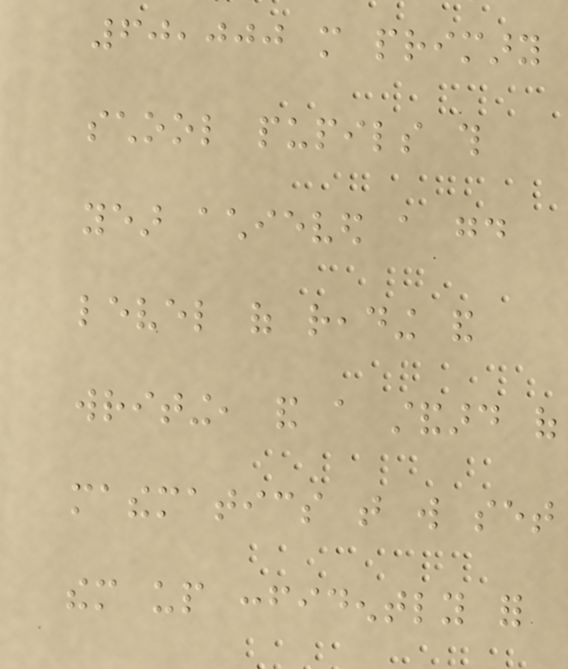60,000 more primary
school pupils this
year achieved a good
level of reading and
writing, and a standard of
mathematics that will set
them up confidently for
